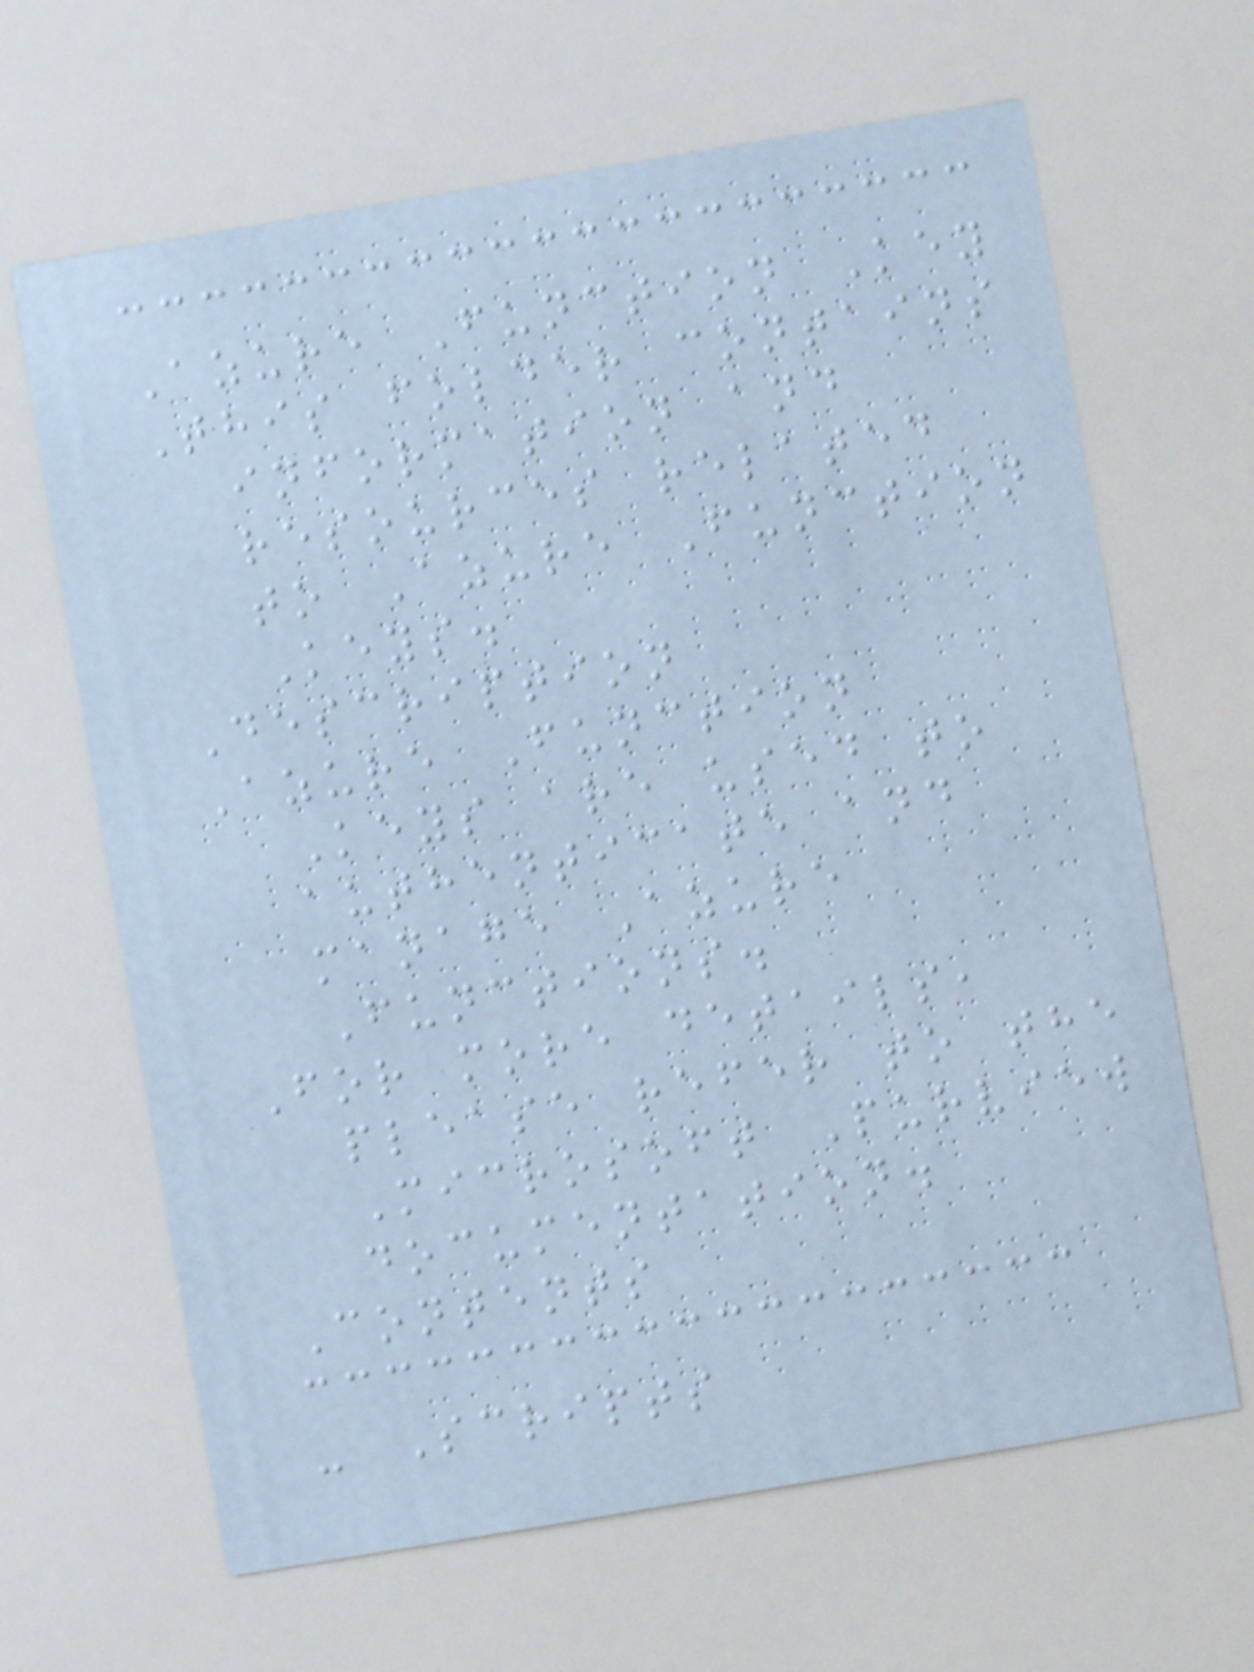Azure Function Key
This folder contains
information and
resources related
to Azure Function
Keys.
Description
Azure Function
Keys are used to
authenticate and
manage Azure
Functions.
For more details,
please refer to the
Microsoft Purview
documentation.
Contents
- Scripts
